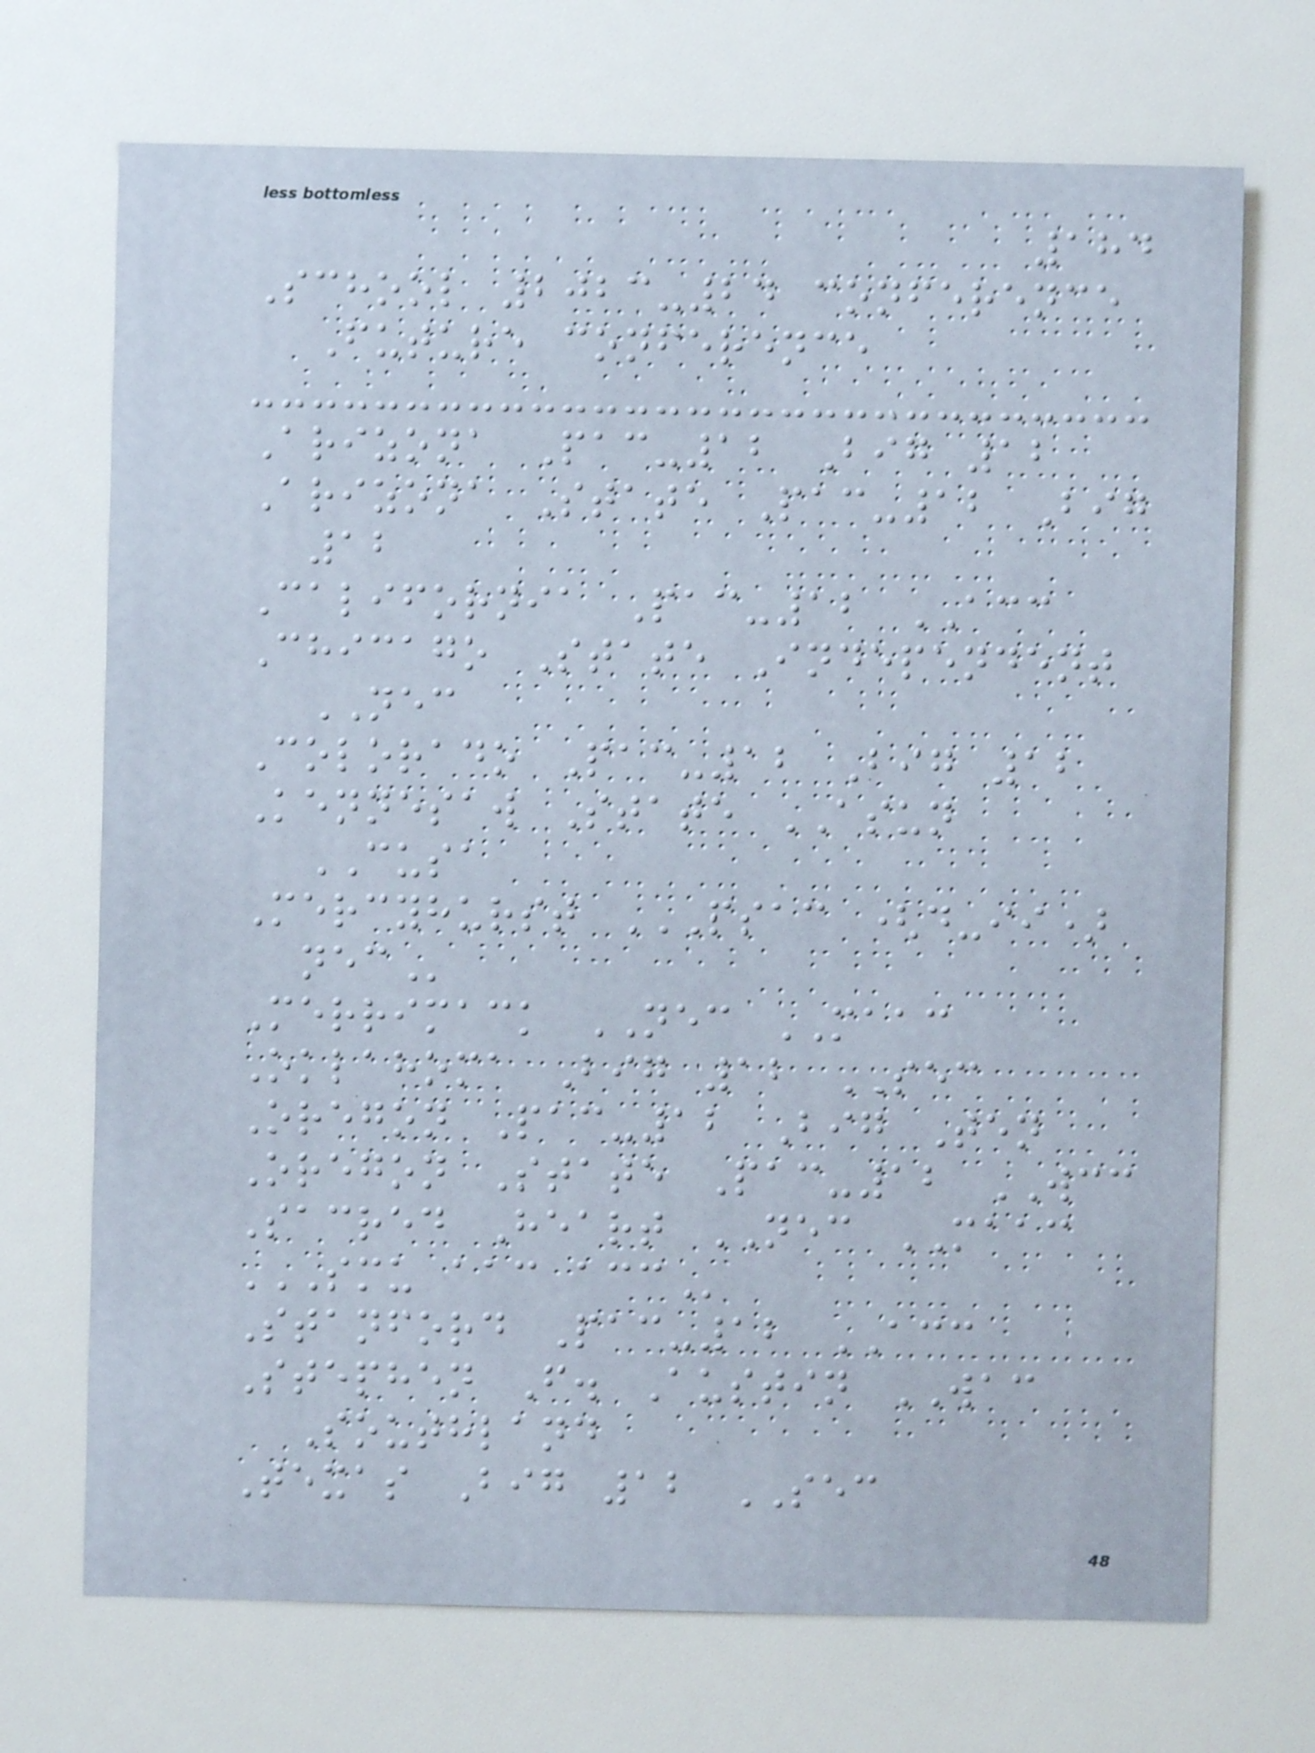184
School 2023-24 conference
Future conference
Arizona Pac-12 Big 12
Arizona State Pac-12 Big
12
California Pac-12 ACC
Chicago State Independent
NEC
Colorado Pac-12 Big 12
Kennesaw State ASUN
CUSA
Mercyhurst PSAC (D-II)
NEC
Merrimack NEC MAAC
Oklahoma Big 12 SEC
Oregon Pac-12 Big Ten
Oregon State Pac-12 WCC
Sacred Heart NEC MAAC
SMU AAC ACC
Stanford Pac-12 ACC
Stephen F. Austin WAC
Southland
Texas Big 12 SEC
